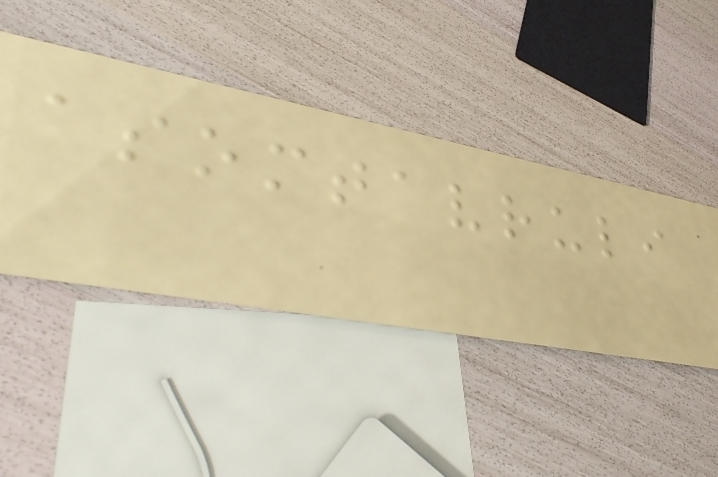asomtavruli
